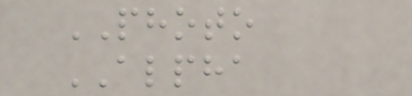PHOTO
ALPHA
